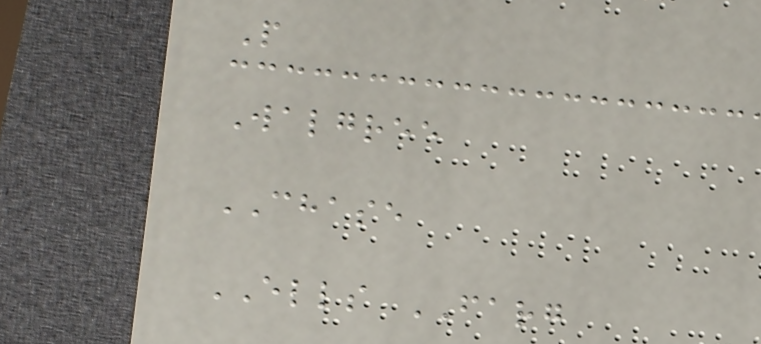P
Walgree
CHASE
ELLS FARG
